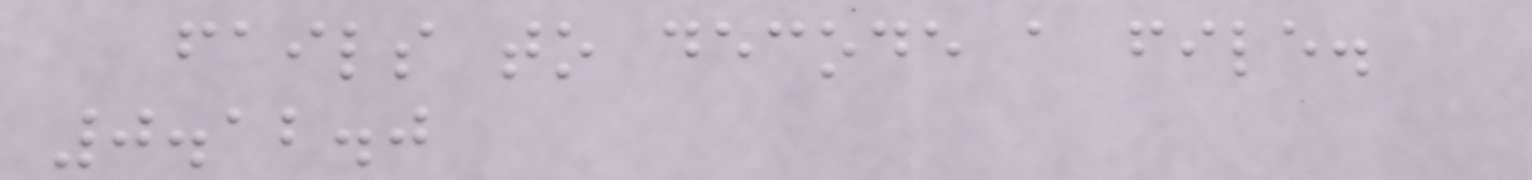fails to decode a file.
0.12.0
